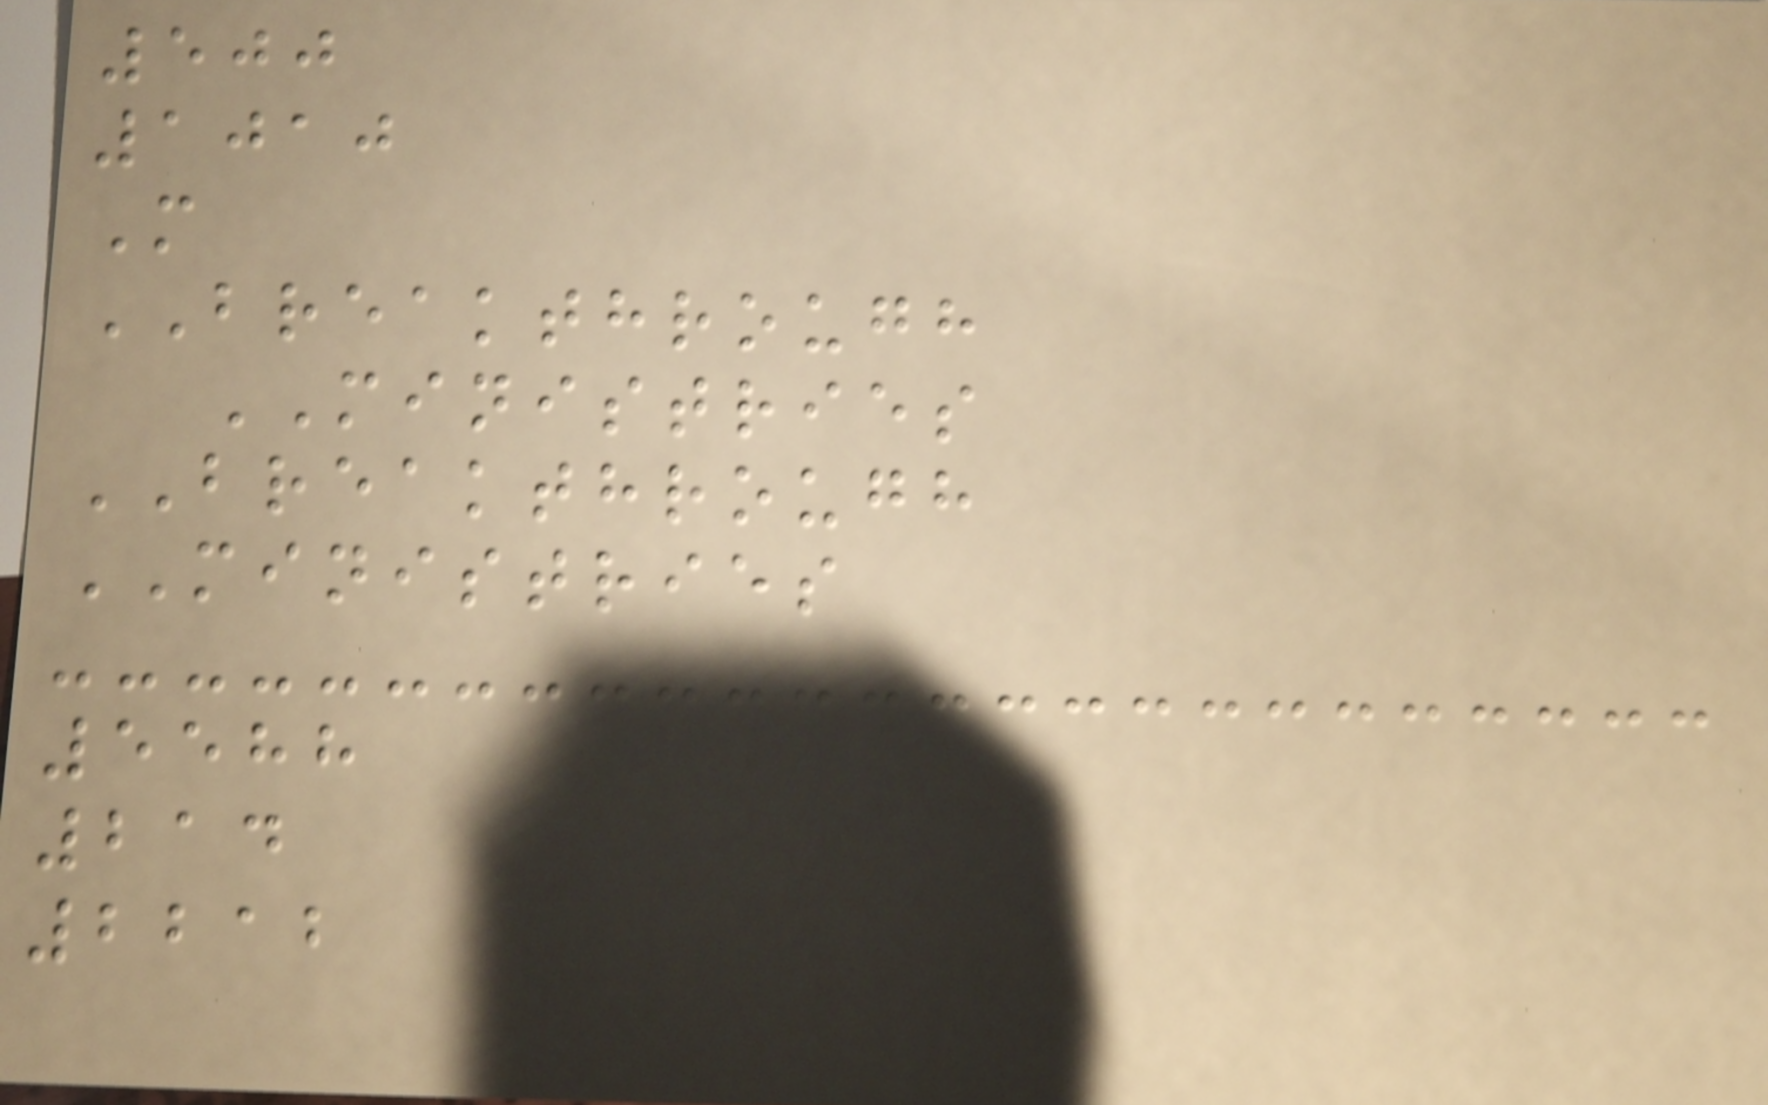500
1010
M
BREAKTHROUGH
MINISTRIES
BREAKTHROUGH
MINISTRIES
5588
214
2212
